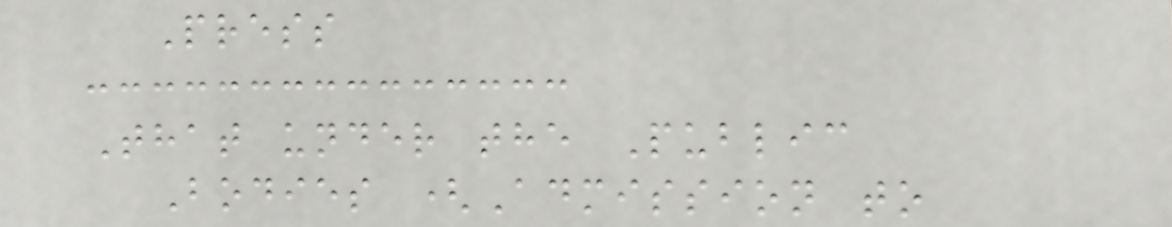Press
That under the Public
Bodies (Admission to
